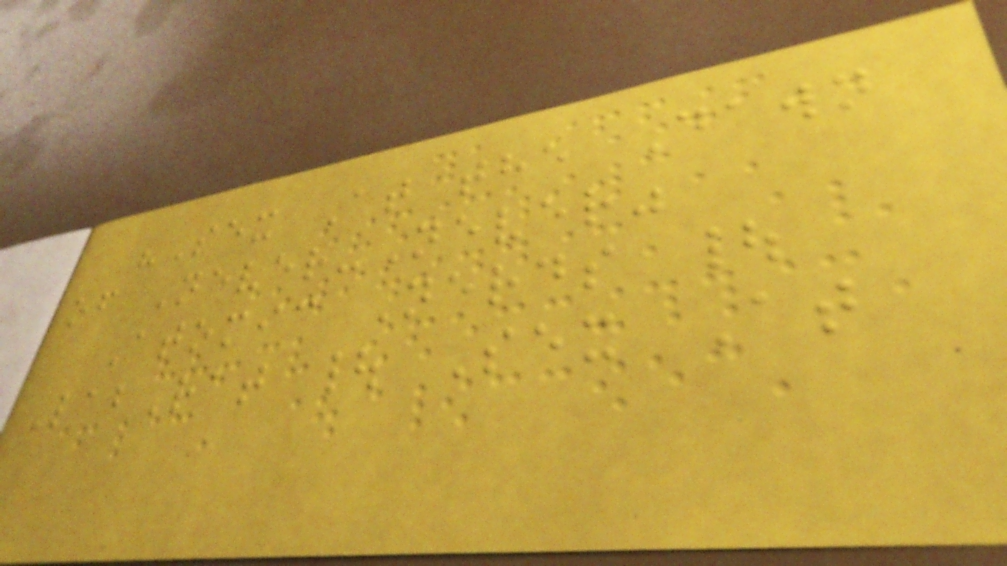"Sex At the Dawn
of Never-Never"
Atomic Nerds |
LabRat | Sex At
